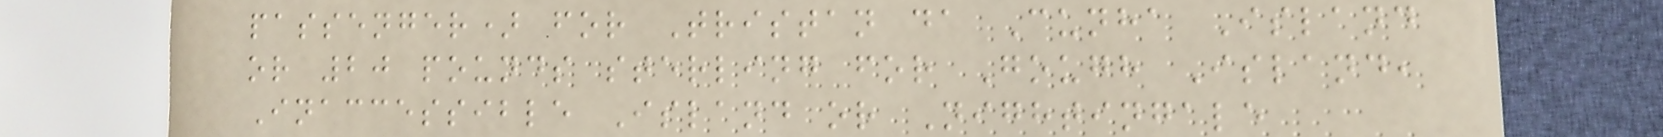passenger) for Tristan da Cunha Island
or 20 pounds sterling for Gough Island,
Inaccessible Island or Nightingale
